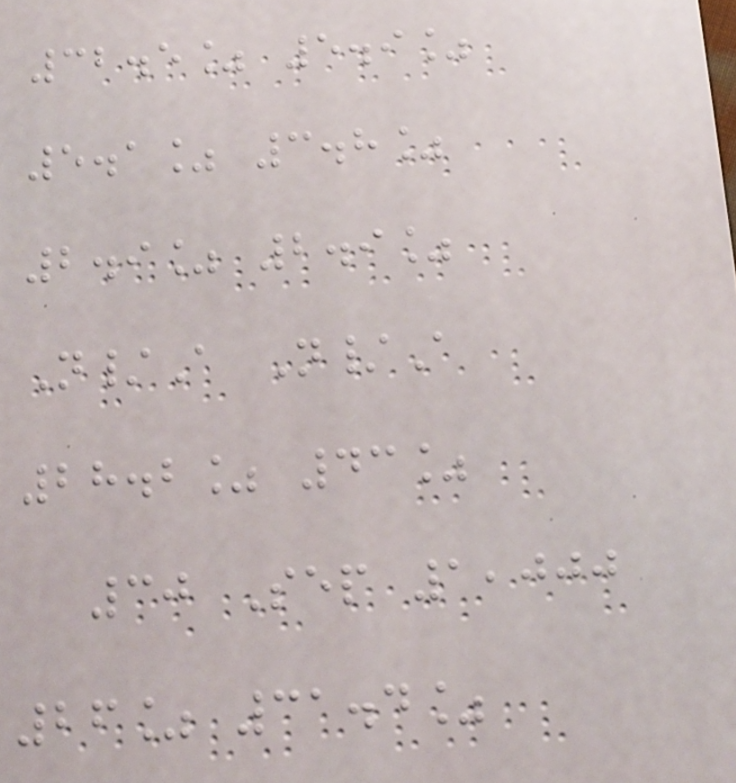32.5% 5.9%
5.1% 3.8%
2.9% 2.9%
N/A N/A
28.2% 43%
30 Sep 1,000
26% 31.4%
